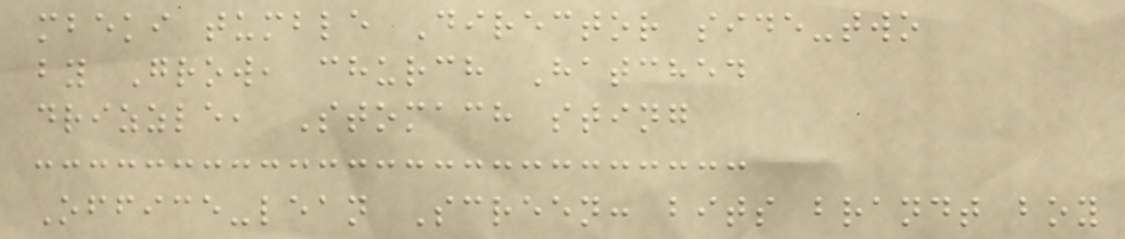mbeki tumble Director side-two
by Grow, church Hatched
drizzle, Stomach sting
Office-lean Screen: bits brandt boy
